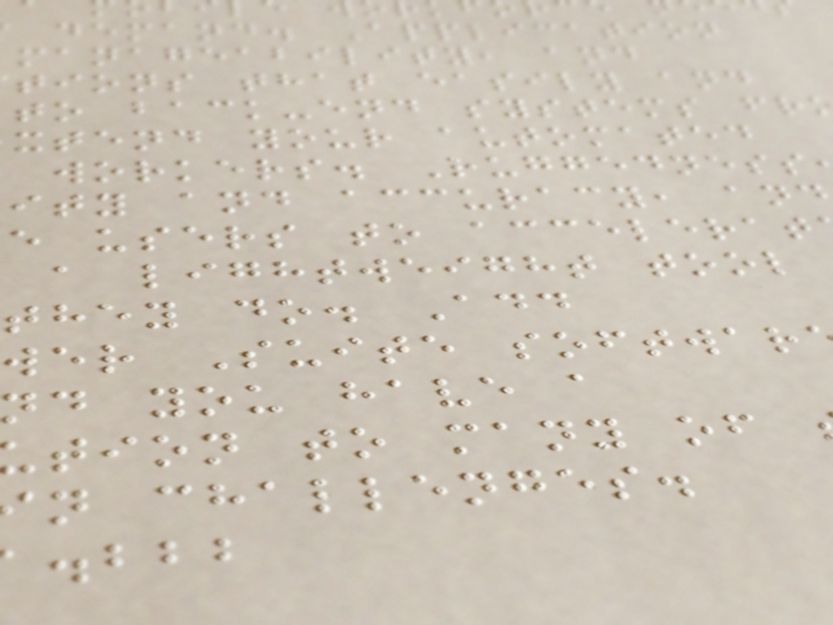demand. Application
manageability, and
tions that easily and
to back-end systems fr
xtend your automated
workers. Ruggedness
ity and accuracy, and
e users to accelerat
a lightweight tool
they do. Add
wer Suite softwar
nd you have a
tion to many of
n challenges.
